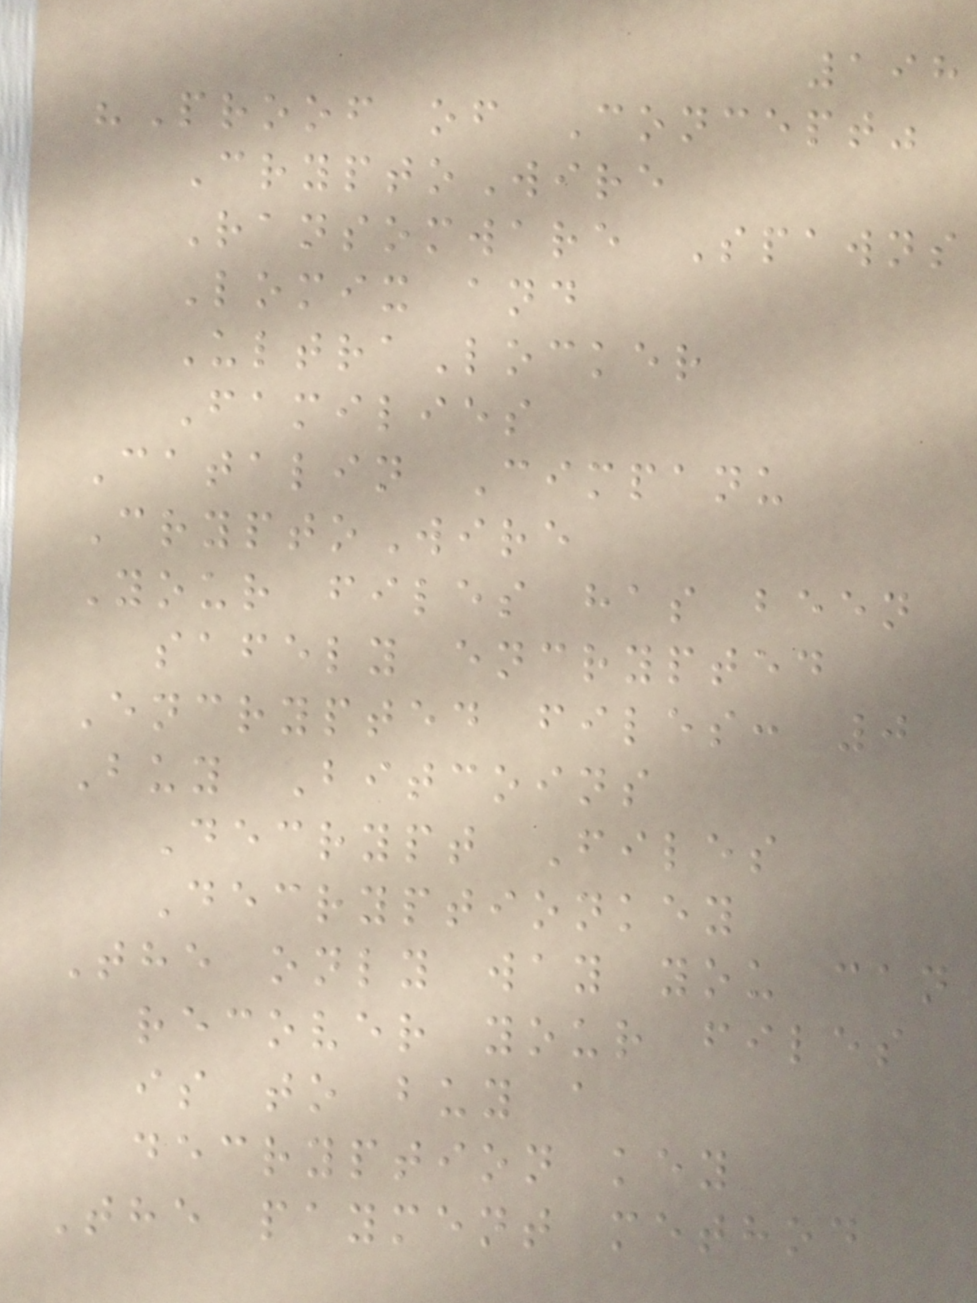198
"Proof of Concept"
CryptoWire
Ransomware Spawns
Lomix and
UltraLocker
Families
Catalin Cimpanu
CryptoWire
Your files has been
safely encrypted
Encrypted files: 0
Buy Bitcoins
Decrypt Files
Decryptionkey
The only way you can
recover your files
is to buy a
decryption key
The payment method
